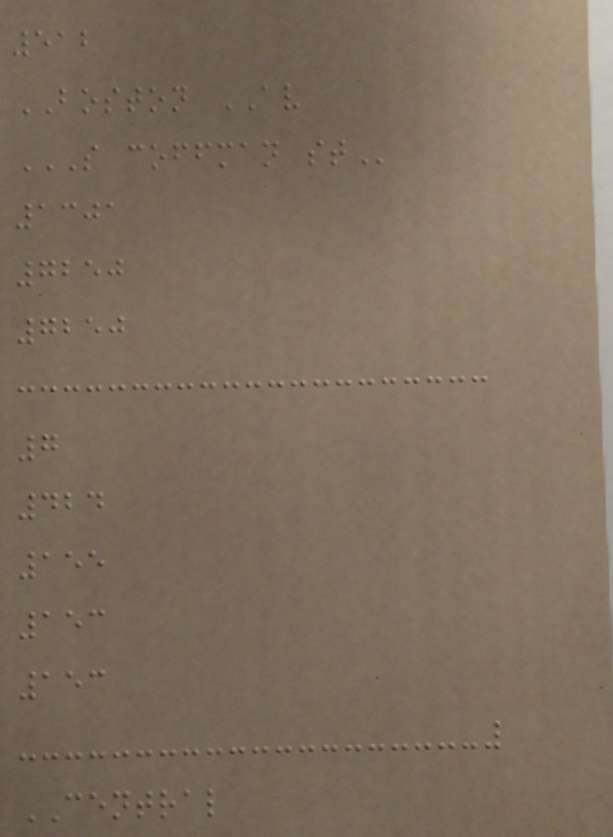512
BOSTON AV
S COFFMAN ST
1301
7250
7250
7
424
155
153
153
CENTRAL
